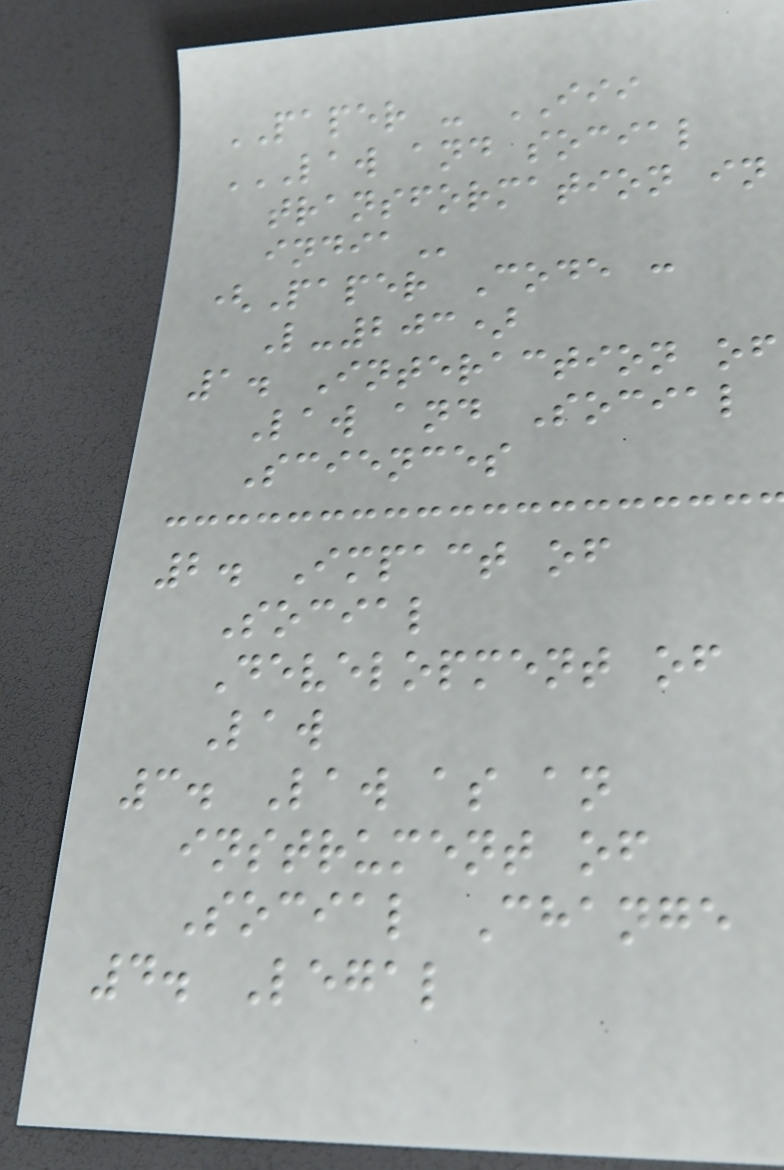PAPER - III
LAW AND SOCIAL
TRANSFORMATION IN
INDIA
(Paper Code :
L-203)
1. Interaction of
Law and Social
Sciences
2. Impact of
Social
Development of
Law
3. Law as an
instrument of
Social Change
4. Legal
